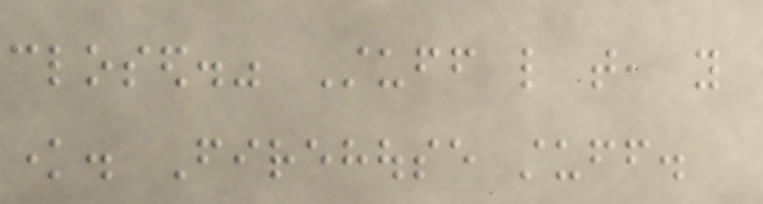closed." Stuff like that, you
know. Firehouse stuff.
